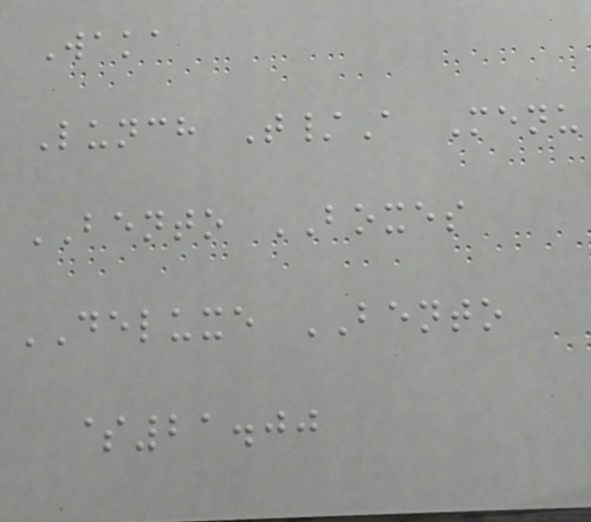Waka
Lunch T/A Menu
BENTO BOXES
DELUXE BENTO
$21.00
